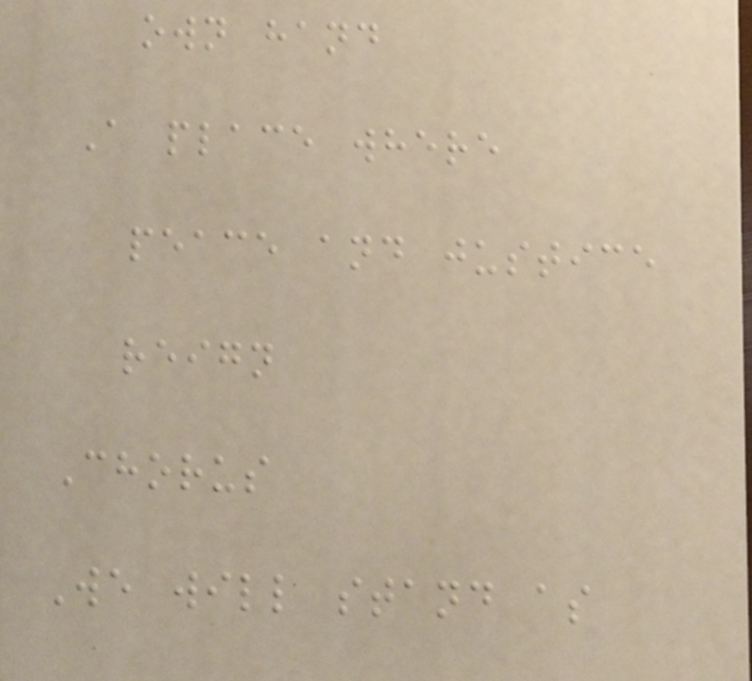own hand
A place where
peace and justice
reign
Chorus
We will stand as
